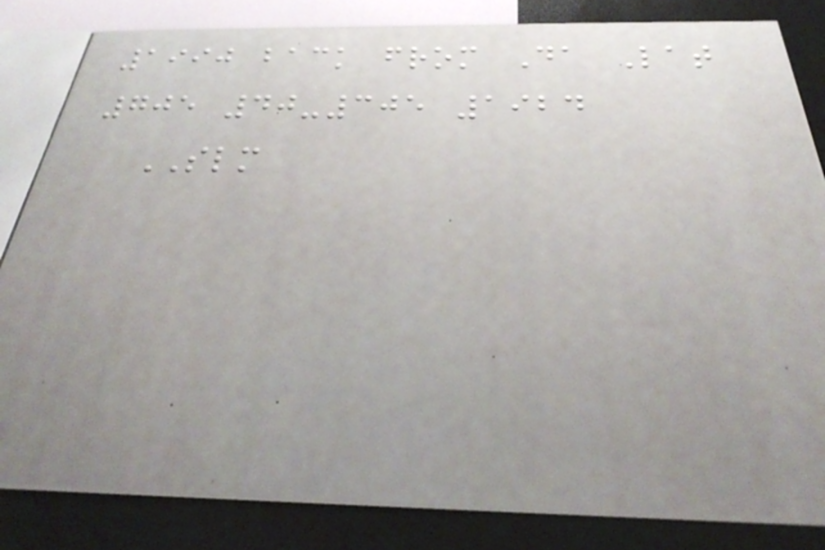1990 back from Da Lat
705 40-305 1924
SLM
